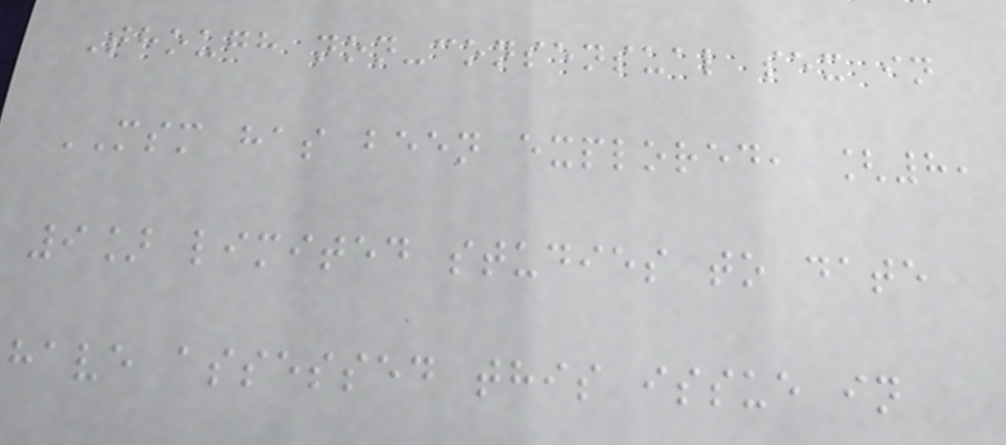Though non-consensual sex in
MSM has been explored, [8,
9] limited studies to date
have assessed this issue in
